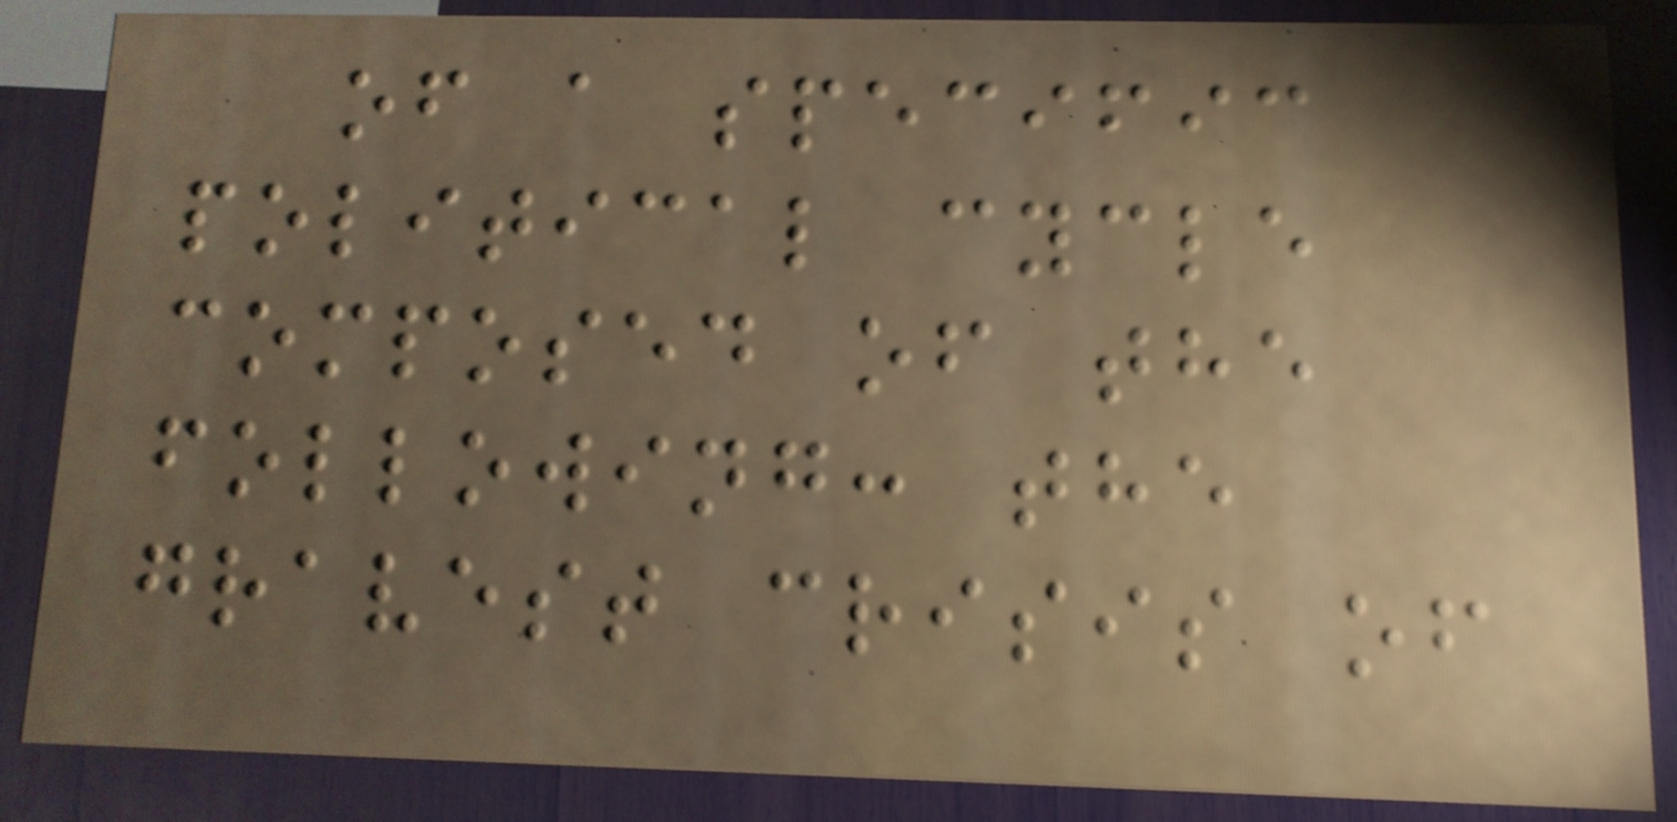of a specific
political cycle
composed of the
following: the
gravest crisis of
